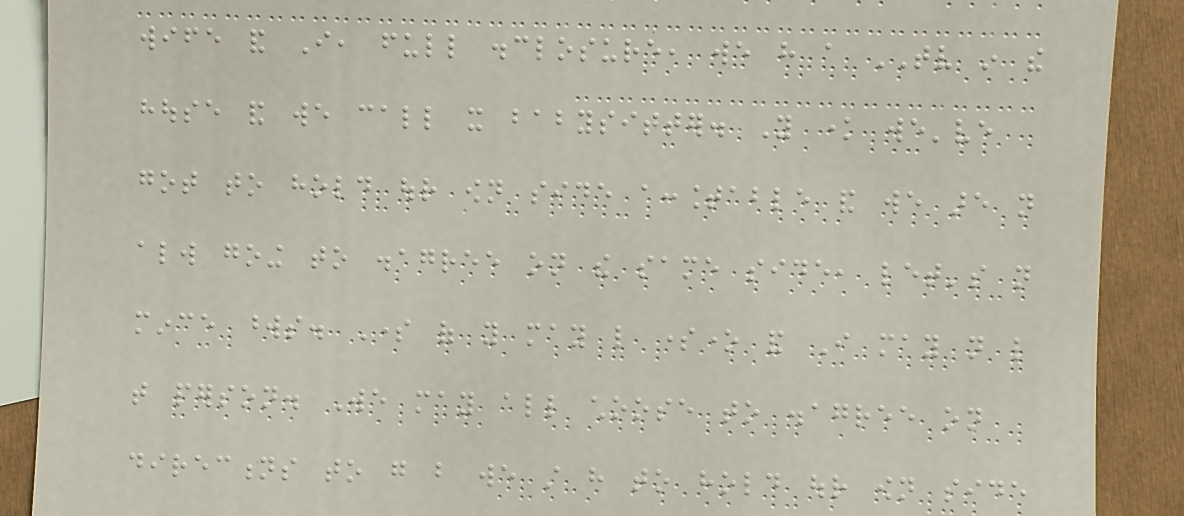wife and I, full disclosure, we have a TV in the
house and we call it babysitter. You know we've
got to hold our own side accountable and we are not
always going to disagree on the same side, let's not
mince words. Some of you may like someone and I may not like
that person. We may all choose to disagree on
directions to go but we still have to hold our own side
